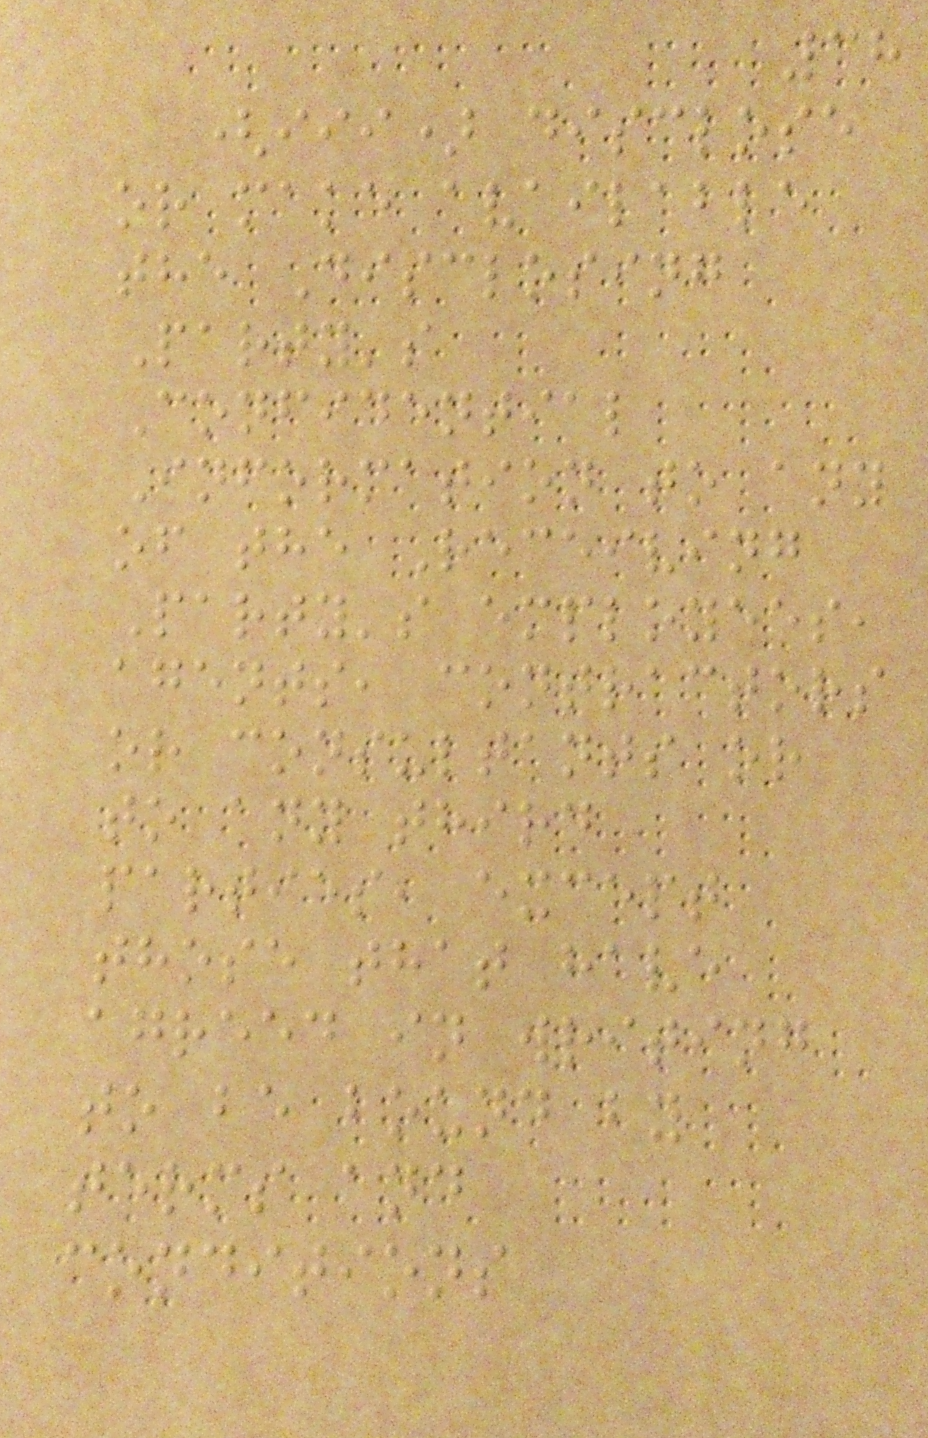38
(iii) disclose
or make available
the Disclosing
Party's
Confidential
Information to any
of the Receiving
Party's employees,
agents, contractors
or consultants or
to any third
parties, except
those that have
agreed in writing
to be bound by
terms and
conditions
